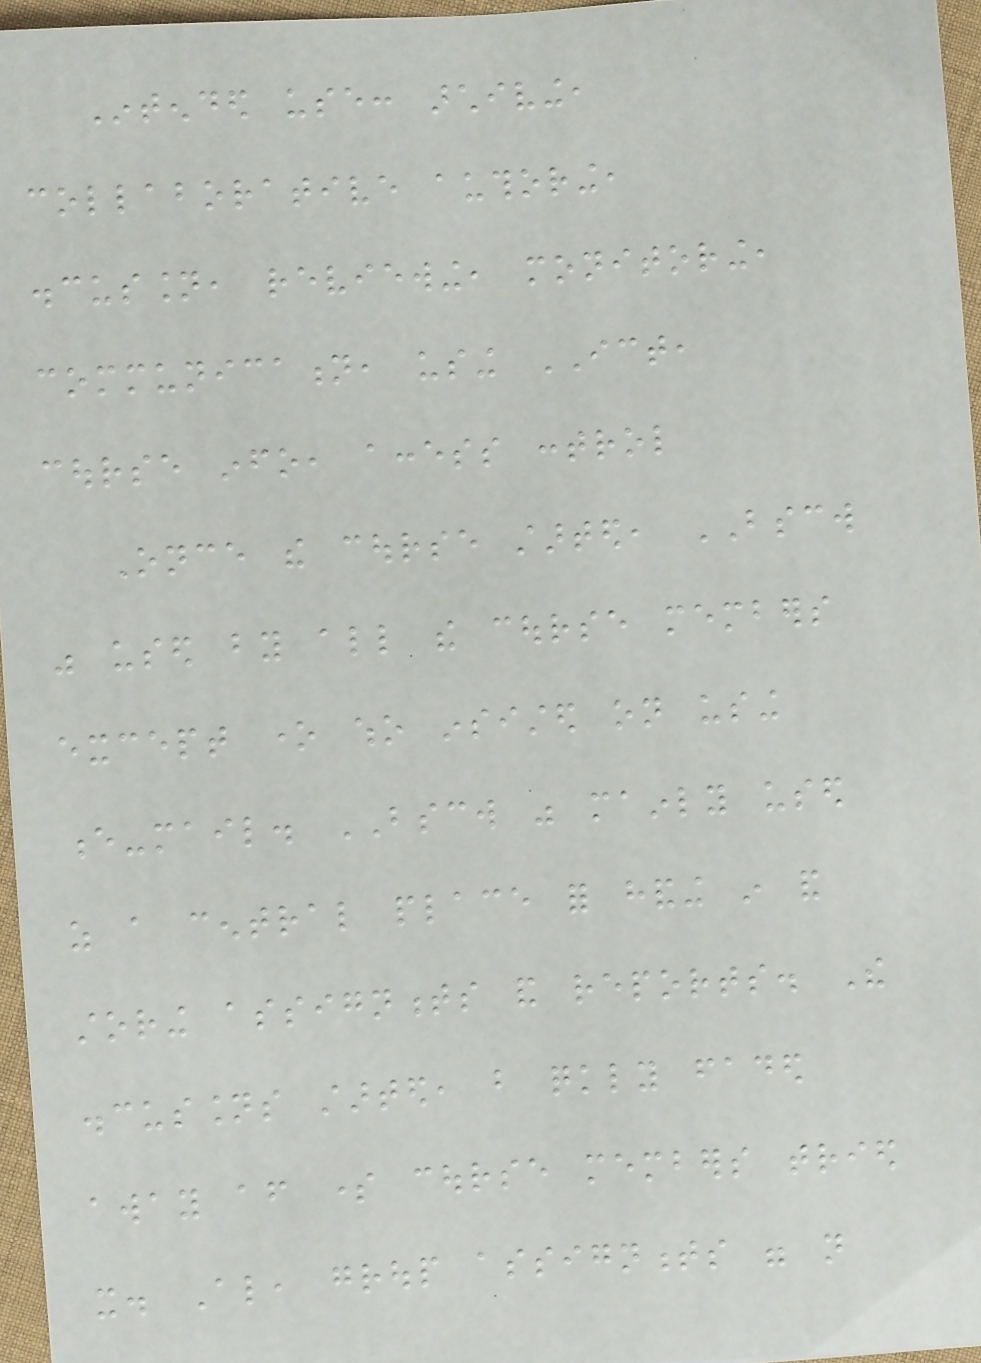Intended use: archiving,
collaborative authoring,
discussion, reviewing, monitoring,
communication, using ICT,
course info, access control
Once the course started, BSCW
was used by all the course members
except one who insisted on using
e-mail. BSCW was mainly used
as a central place for handing in and
storing assignments and reports. The
discussions started, but quickly faded
away after some course members tried
it. Also, group assignments were not
